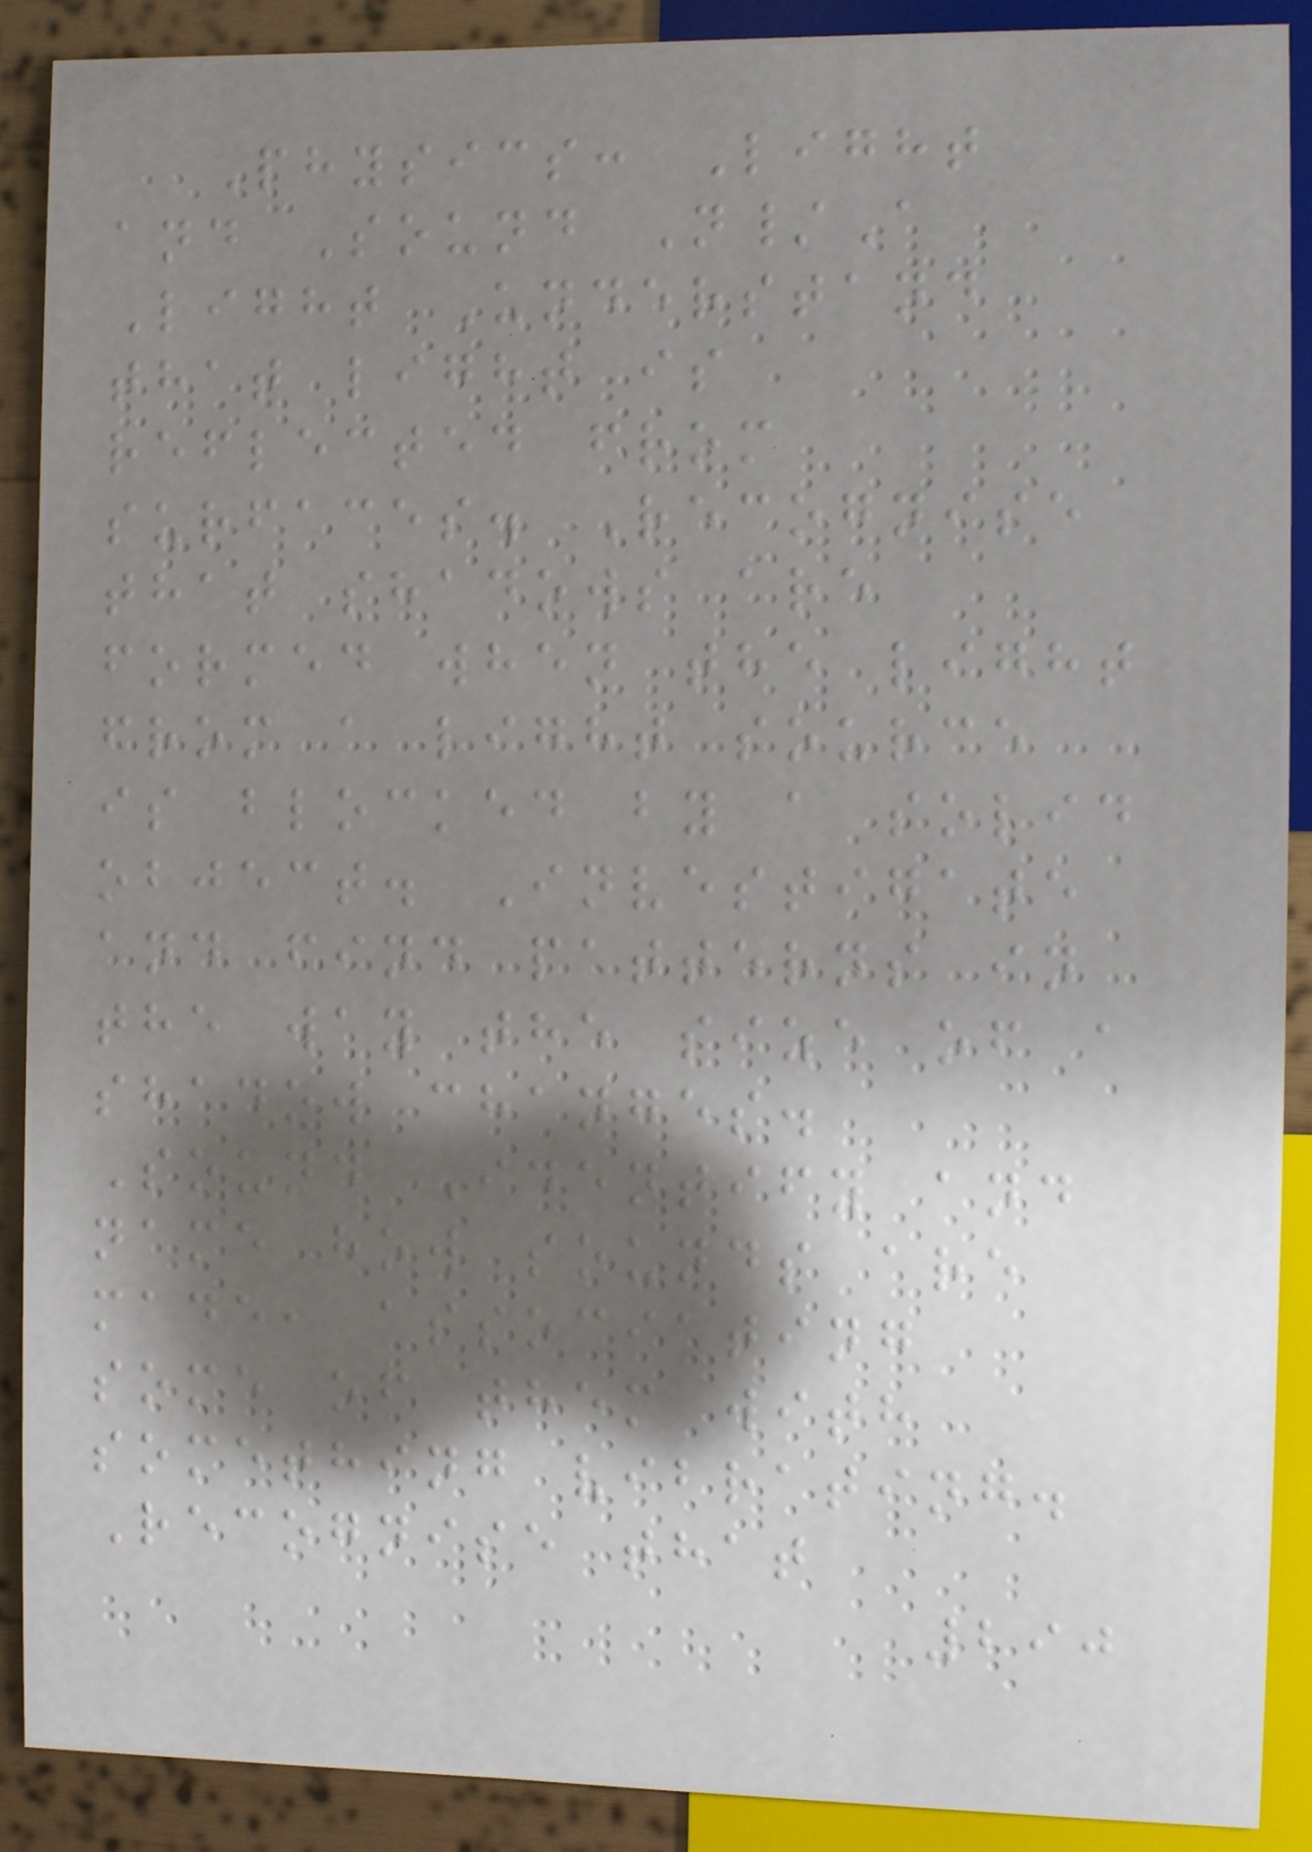Physics: Light
and Sound N/A
Light Understand
that light is
reflected from
surfaces. Recognise
that shadows are
formed when the light
from a light source
is blocked by a solid
object. Investigate
and find patterns in
the way the size of a
shadow changes.
Sound Identify and
name how sounds are
made, associating
some of them with
something vibrating.
Recognise that
290
